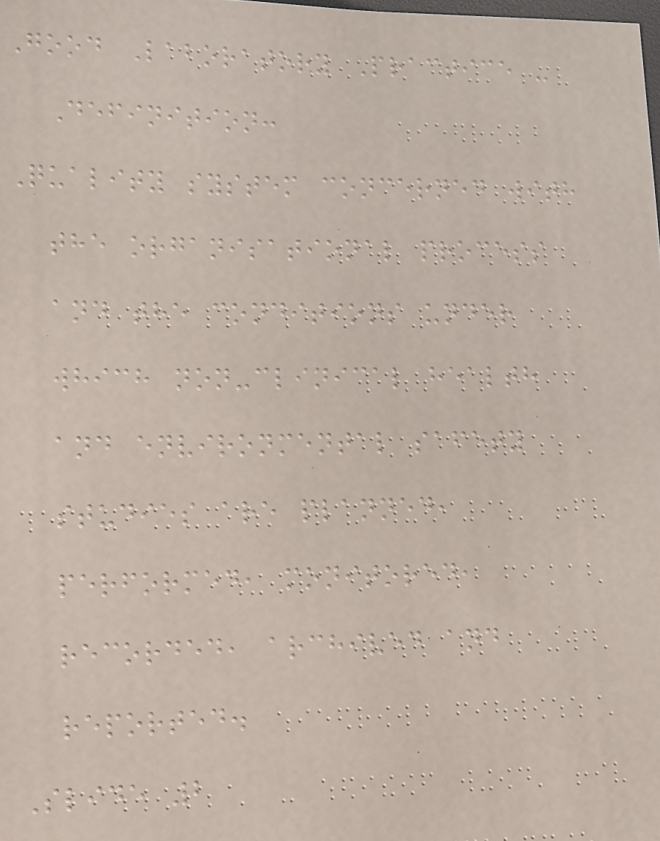Good Laboratory Practice -
Definition:
Quality system concerned with
the organisational process
and the conditions under
which non-clinical health
and environmental safety
studies are planned,
performed, monitored,
recorded, archived and
reported.
Slide 2
